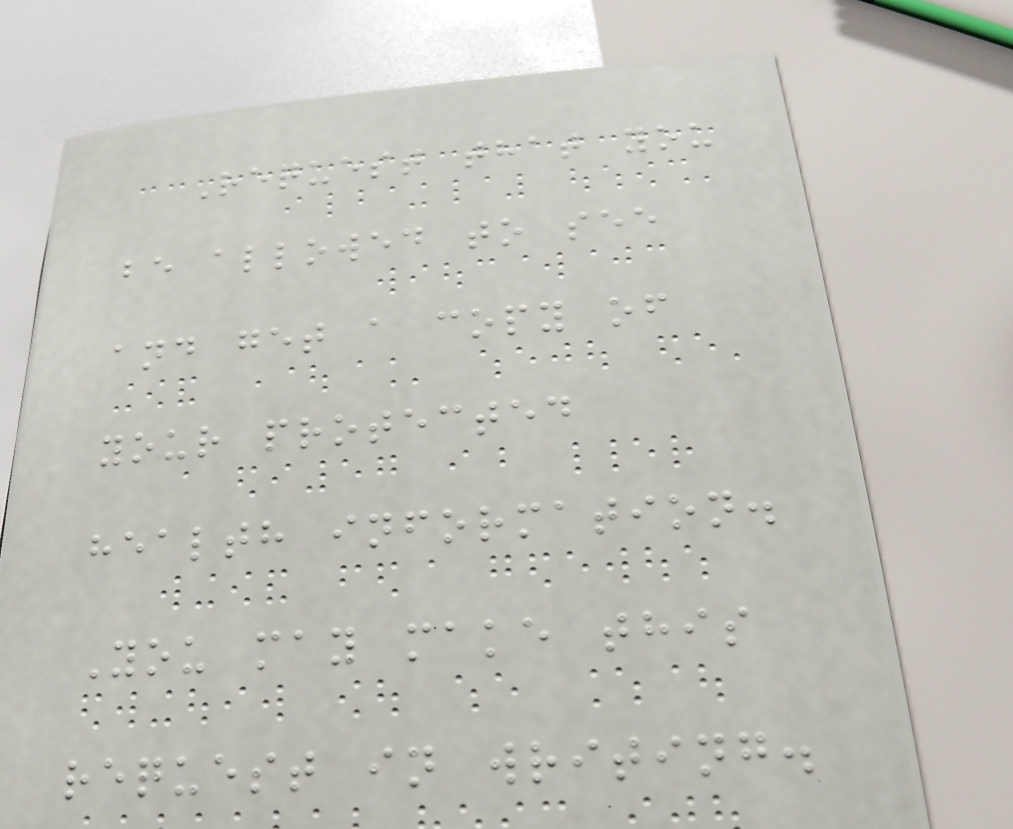Request that you
be allowed to see
and get a copy of
your protected
health information.
You may make this
request in writing.
